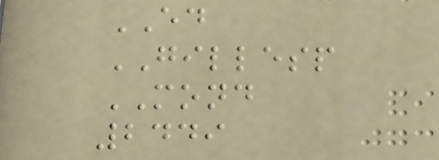ED
GILLESP
MOND
2449
